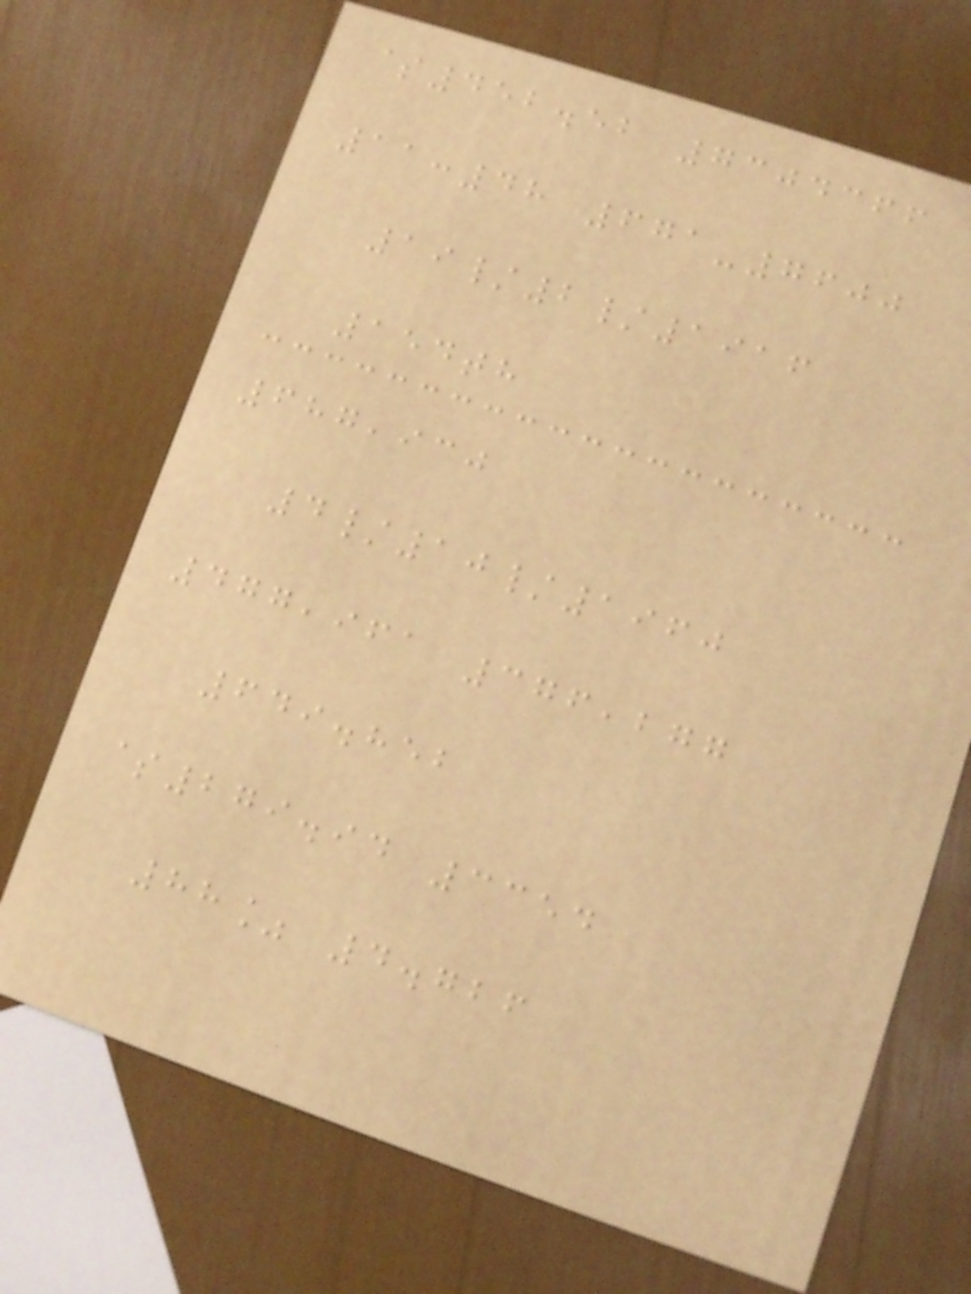$452.52 7304366
11:48 671-7600
19/2/1916
154th
687,930
4/10/1960
477,961 376,277
649.852
$279.94 3354
88% 4.726
